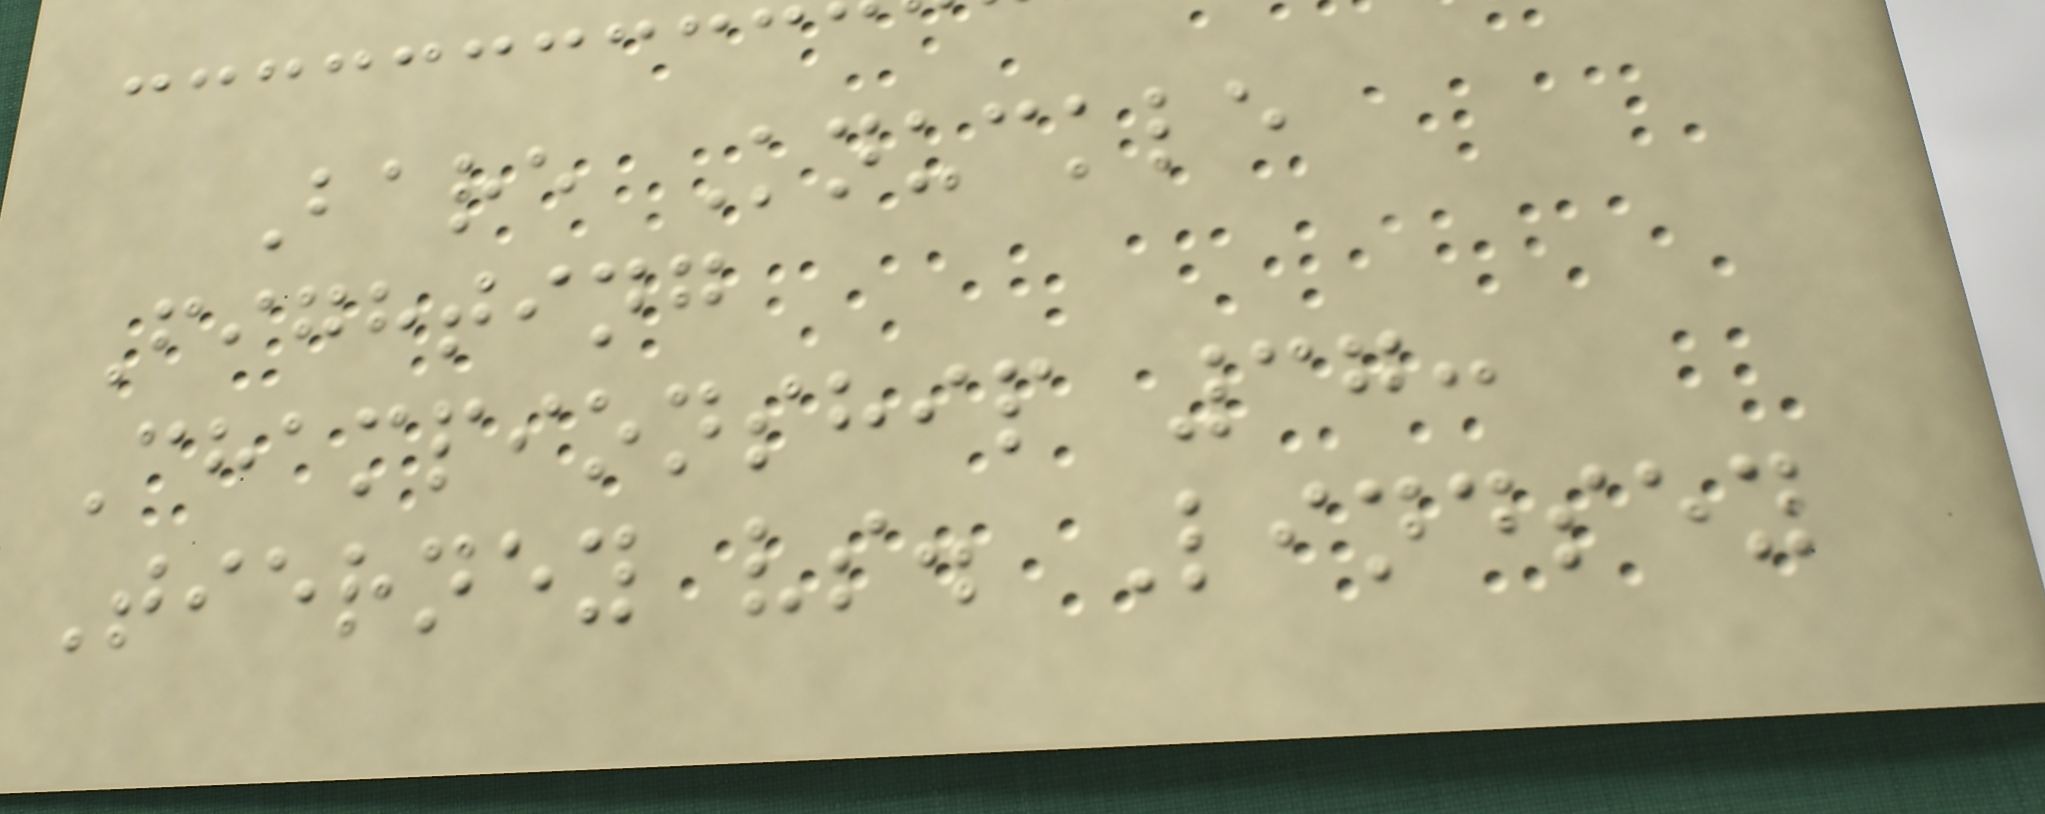Bare Knuckle
Fighting
Championship 37:
Tierney vs. Lindsey
